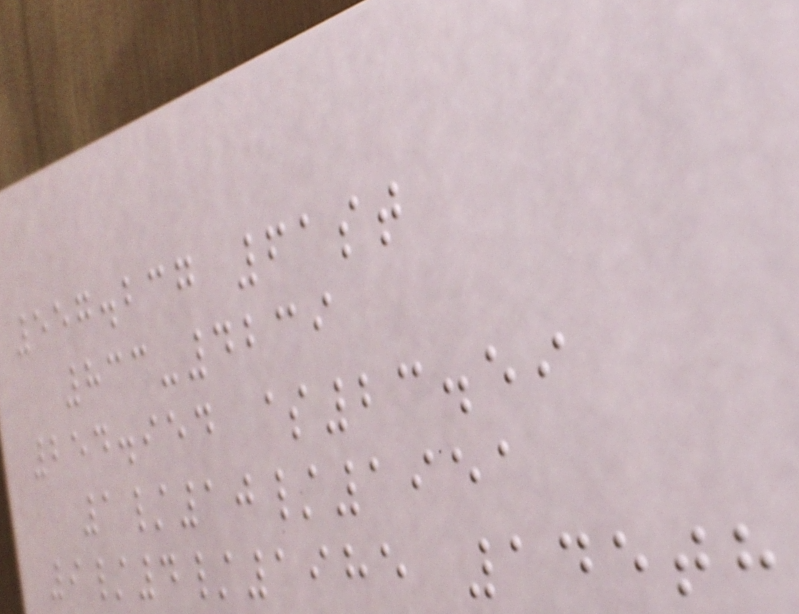557.237 61st
833-4239
254.954 $23.59
1/10/1951
9/4/1985 145th
